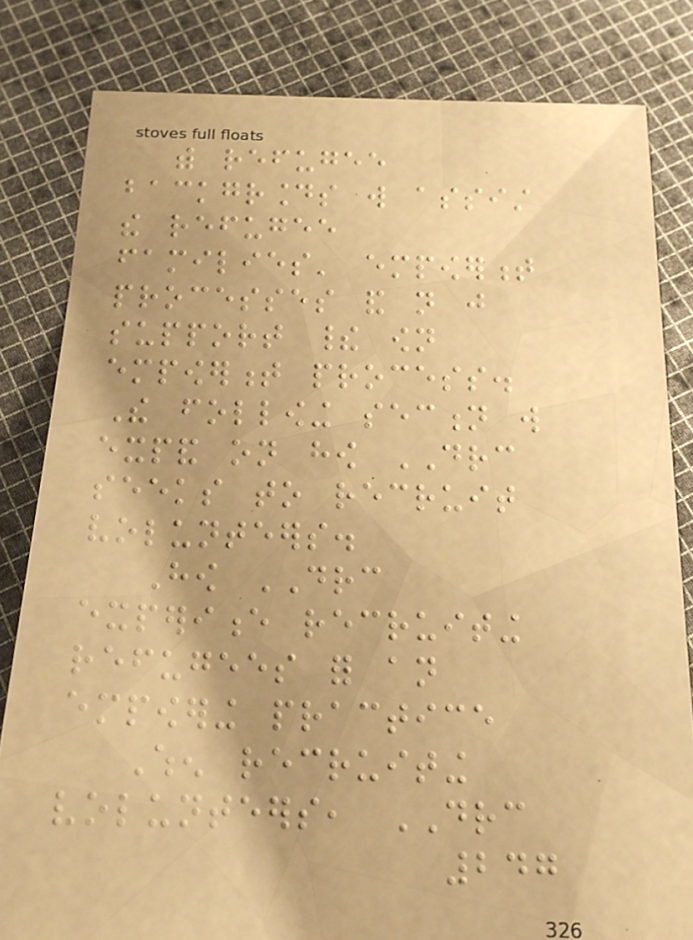with refugee
backgrounds will assist
the refugee
families' empowerment
processes and not just
support their own
empowerment process.
The following section will
expand on how DRC
seeks to recruit
volunteers.
How DRC
experience recruiting
refugees for an
empowering practice
When recruiting
volunteers, DRC
247
